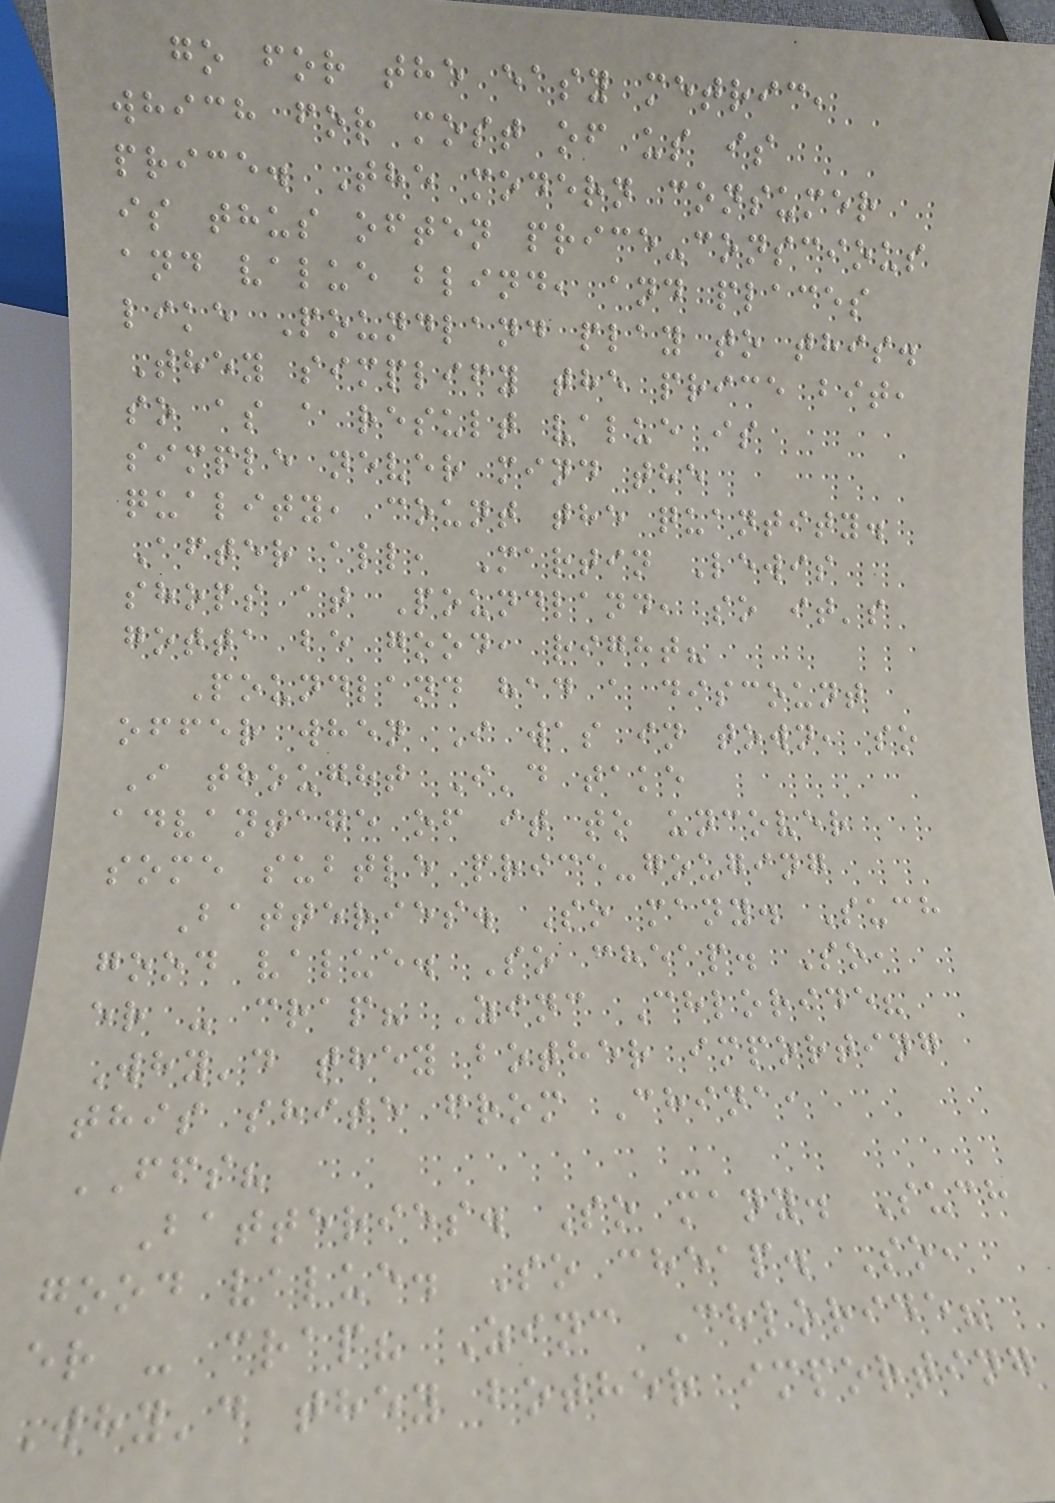go for the easy metric,
which for most of us is
price. The modern consumer
is thus often price-conscious
and value blind, and places
like Poundland play to this.
They simplify the price bit,
so as a result value is
simple never mind the
quality, count the quantity.
After all, Martin Lewis
shops at Poundland, so it's
gotta be good, right?
Poundland had a discount
offer when I was in town, so
I thought I'd take
advantage of it to uncover
some subtle price-gouging
Batteries. So many. Such
good value. So cheap. So,
er - crap? Zinc Chloride?
Why'd they bother importing
this shite from China,
FFS?
Batteries. So many. Such
good value. So cheap. So,
er - crap? Zinc Chloride?
Why'd they bother importing
